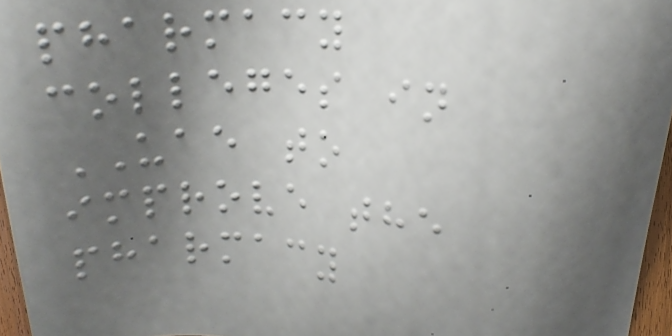pharmacy
colleges in
UAE to
improve the
pharmacy
